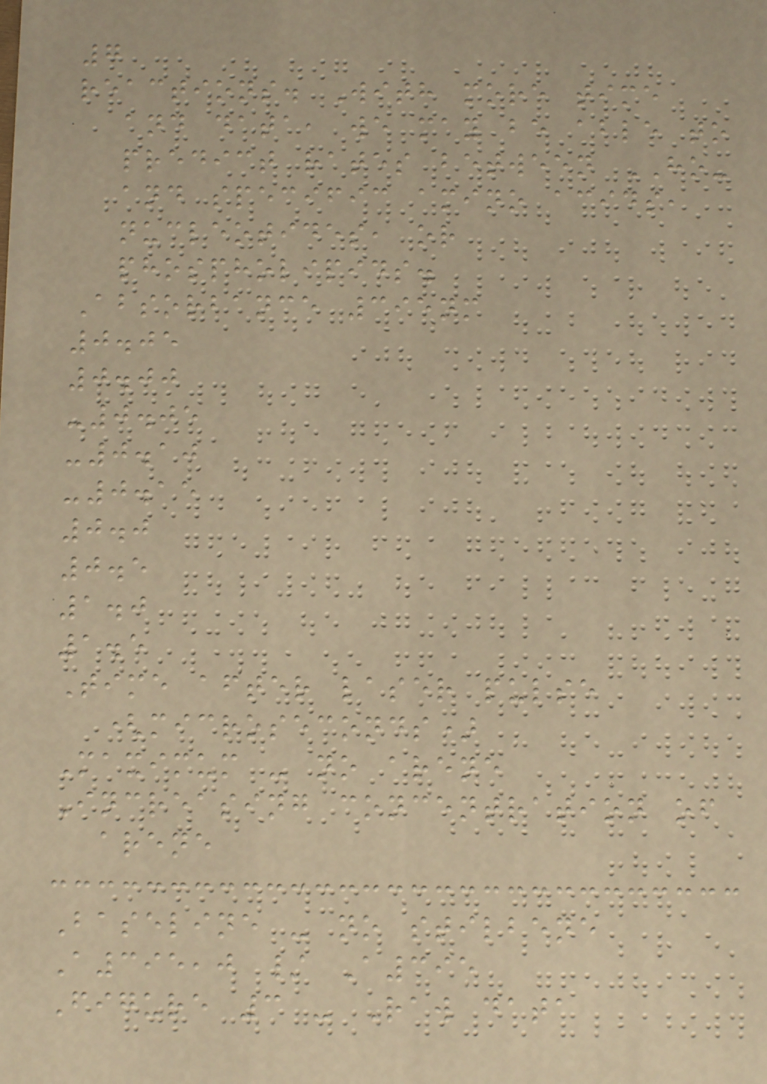7
reactions. With more time
and data, we may be able to
predict rates between HO-
and specific amino acids,
nucleotides, or
phospholipids.
Absorbance 395nm
0.05
0.00
-0.05
-0.10
-0.15
0.0
0.5
1.0
1.5
Time after laser pulse
(microseconds)
Maximum - no arene
Increasing concentration of
arene
Baseline - no stilbene
A395,0 / A395
Figure 3 - Raw data
